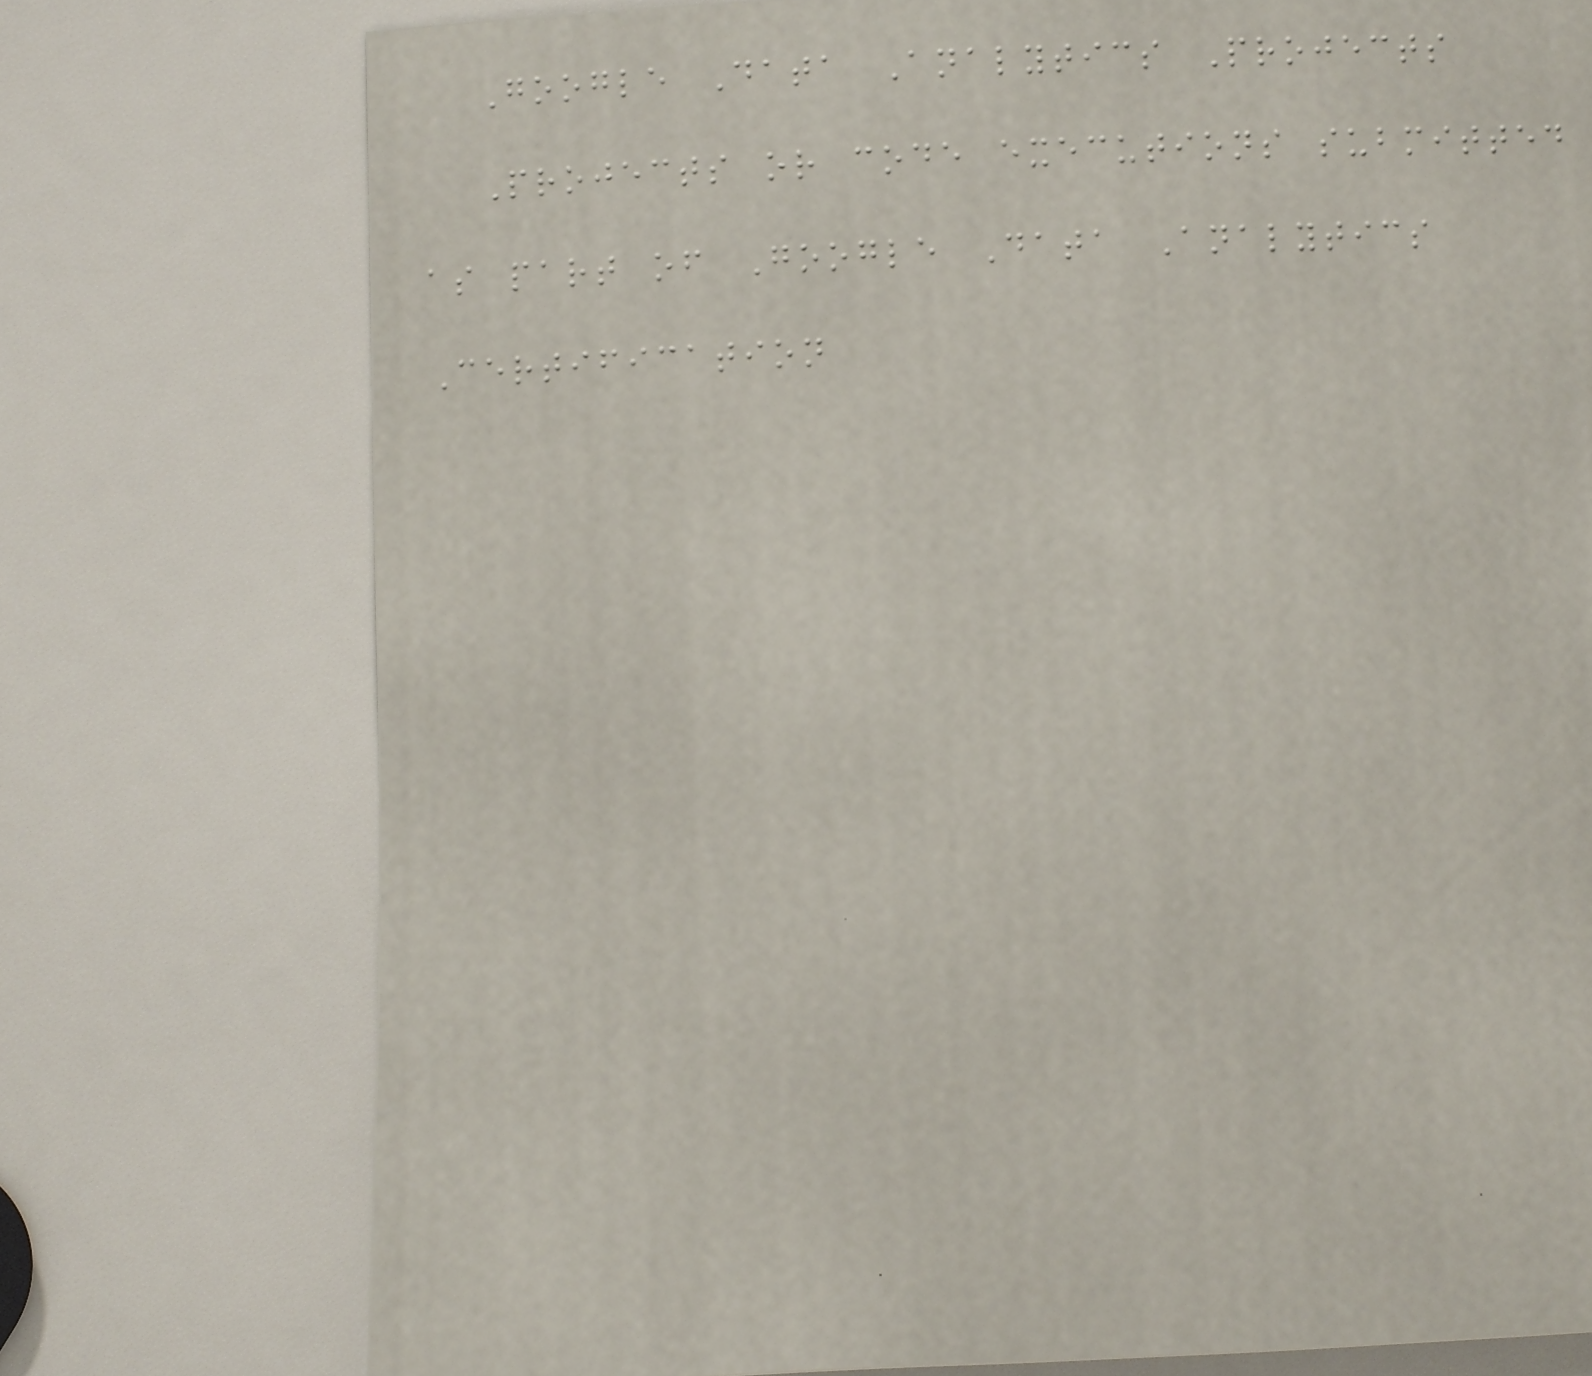Google Data Analytics Projects
Projects or code executions submitted
as part of Google Data Analytics
Certification
